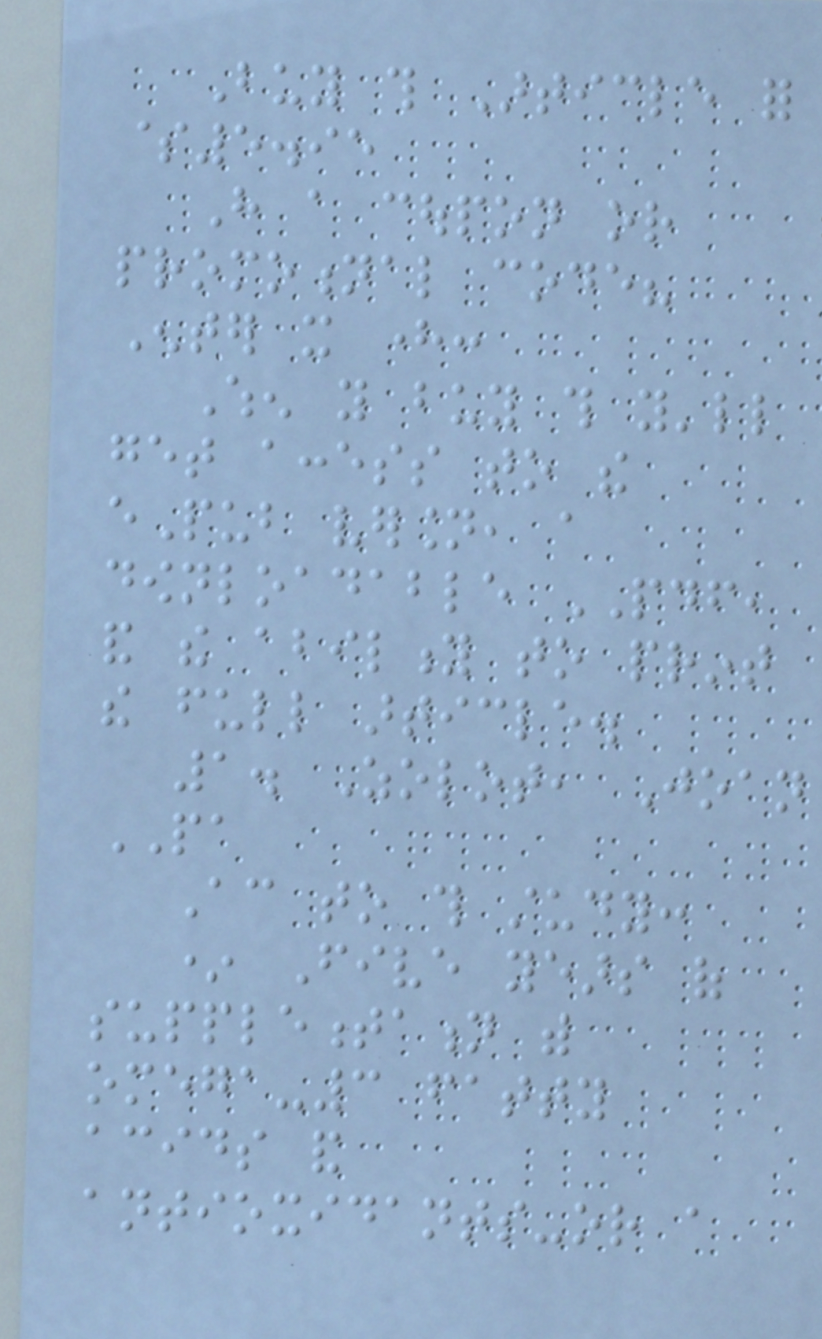Buy this Article for
$5.95
Have a coupon or
promotional code?
Enter it here:
When you buy this you'll
get access to the
ePub version, a
downloadable PDF,
and the ability to print
the full article.
1. Zolot, Joan
PA
According to this study:
* Five years of
supplementation with
omega-3 fatty
acids and
antioxidants-or a
